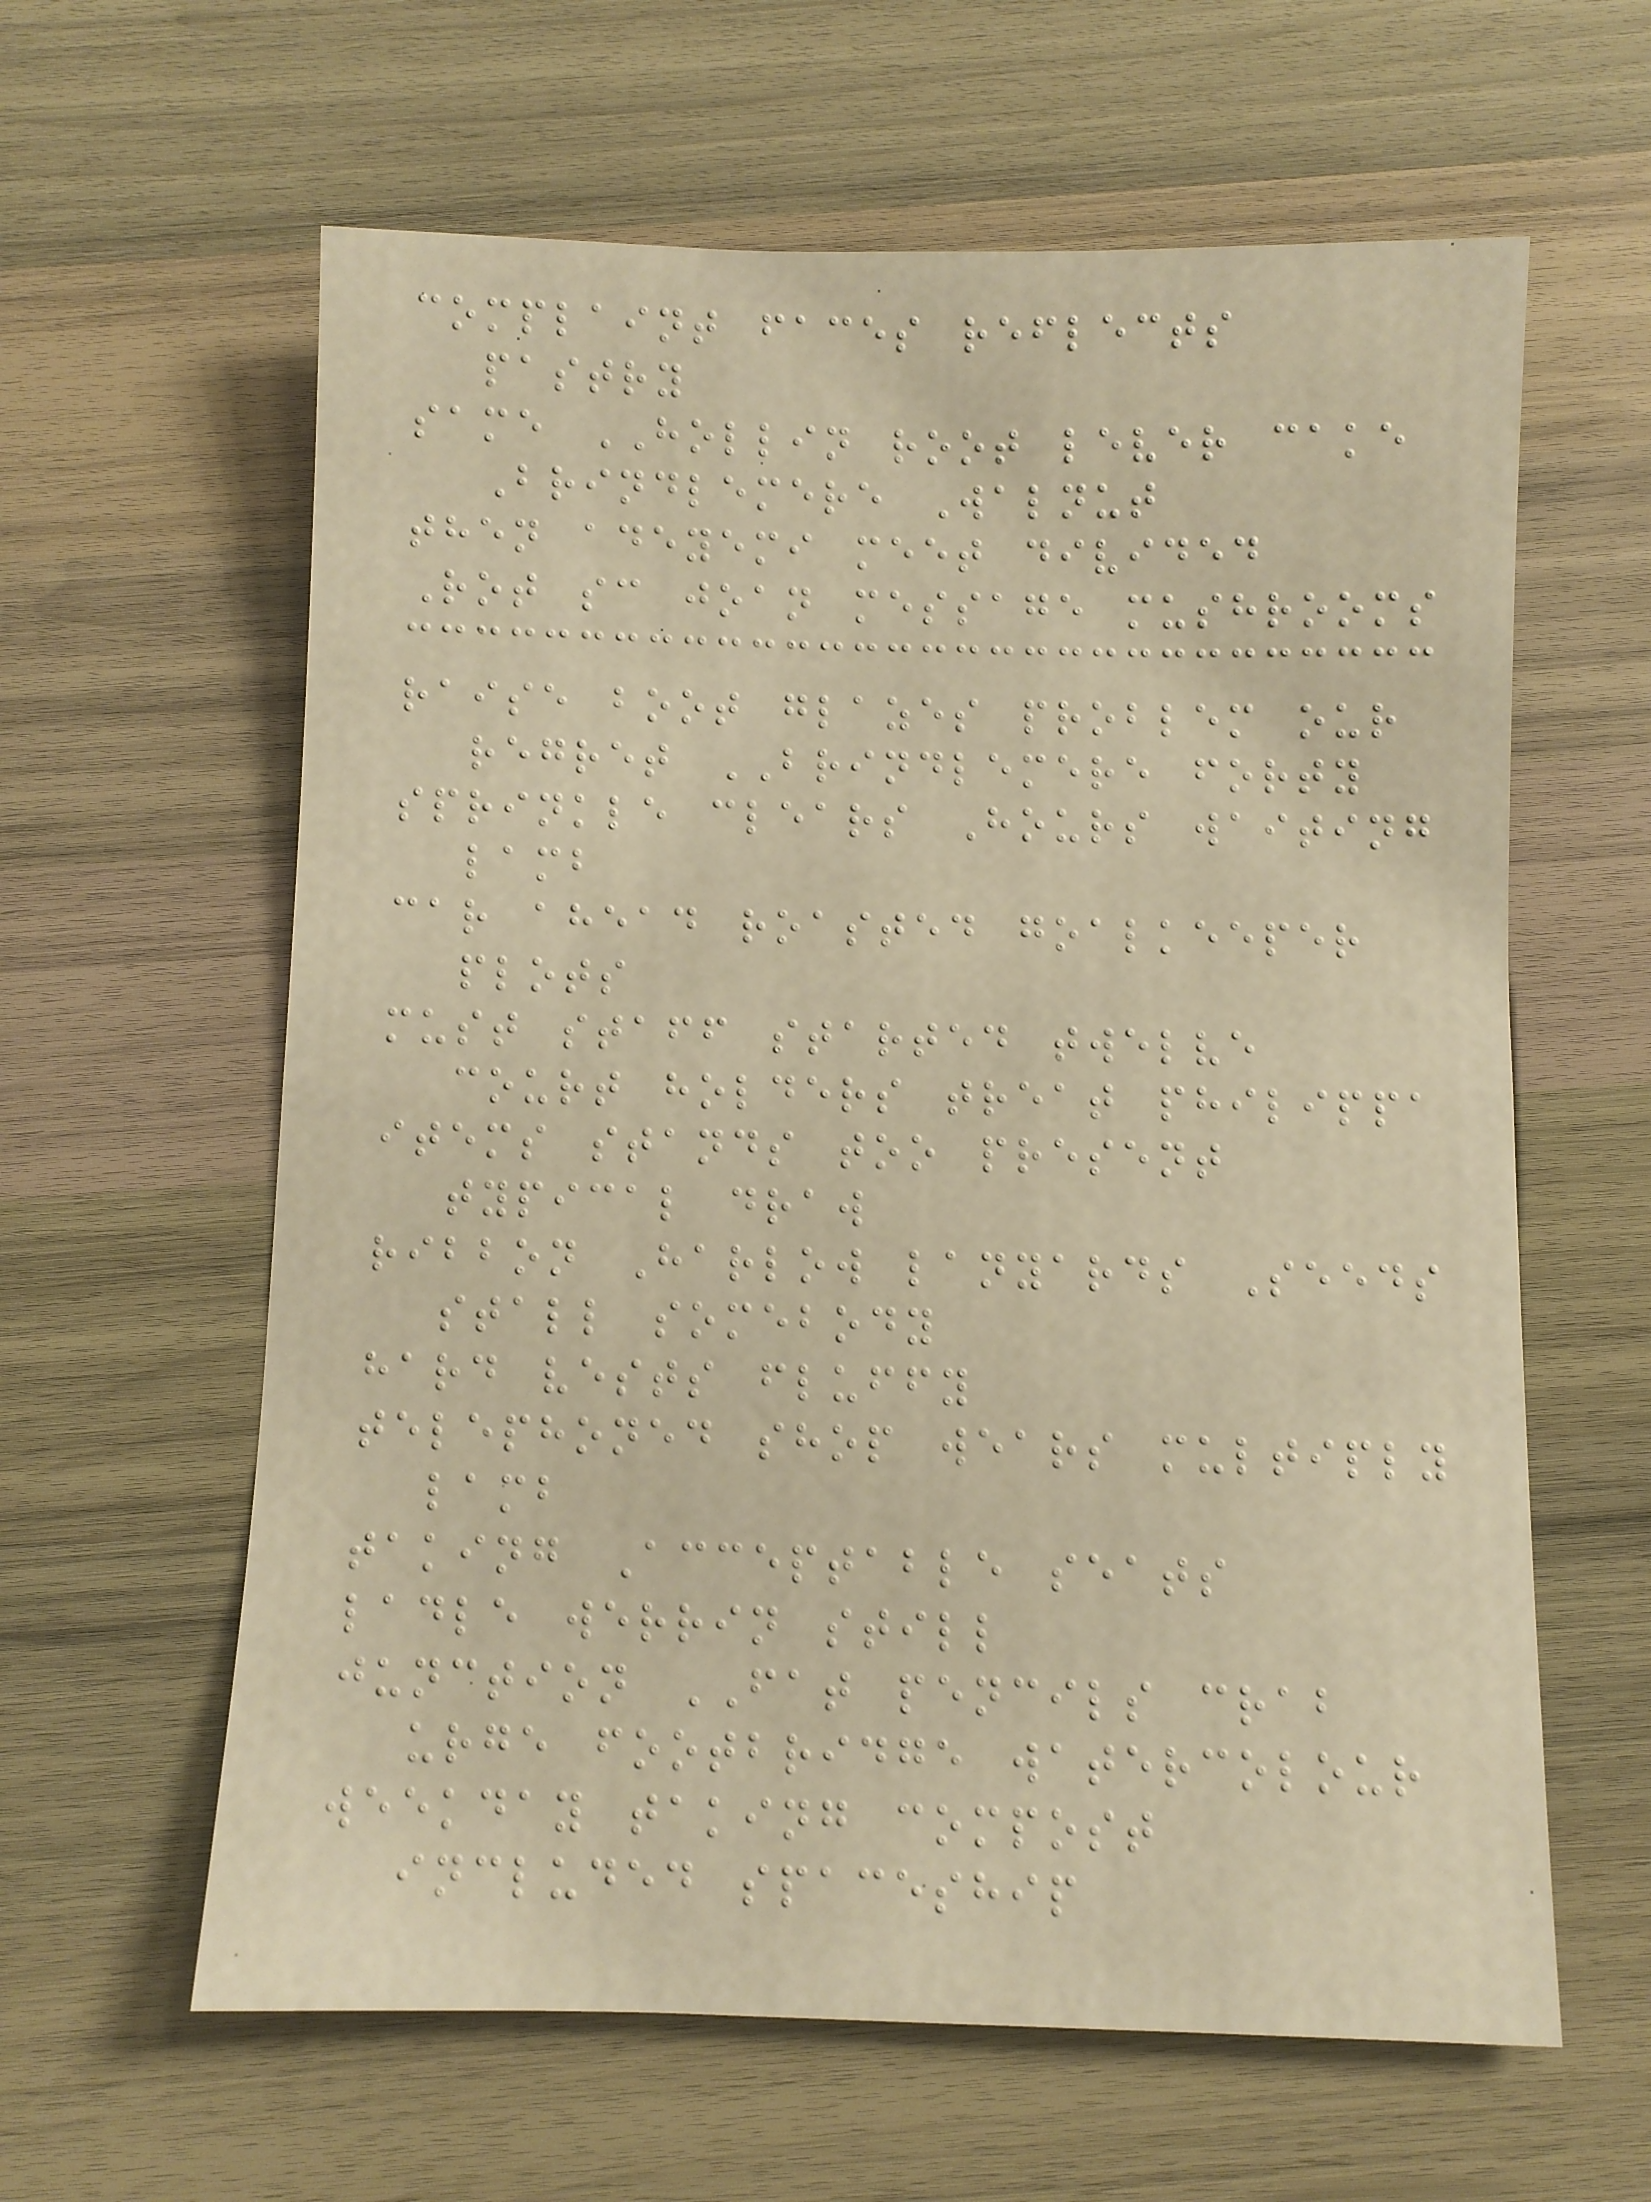complaint faces reflects
pastry
same HOLLIN root lever cake
Brindlemere Walnut
then adeyemi meet divided
Rot sc joan message mushrooms
raise boot glazes problem our
regret BRINDLEMERE forty
sprinkle clears Hours waiting
lamb
car ahead roasted goalkeeper
plots
must staff started twelve
court holders treat philippa
items stands too present
typical draw
ribbon Harlow lanyards Seeds
stall somebody
hard vests fluffy
telephoned shop wears multiply
lamb
taking Acceptable seats
ladle werrin still
junction FAT pencils crab
urge footbridge watercolour
weekday taking compost
included spaceship
